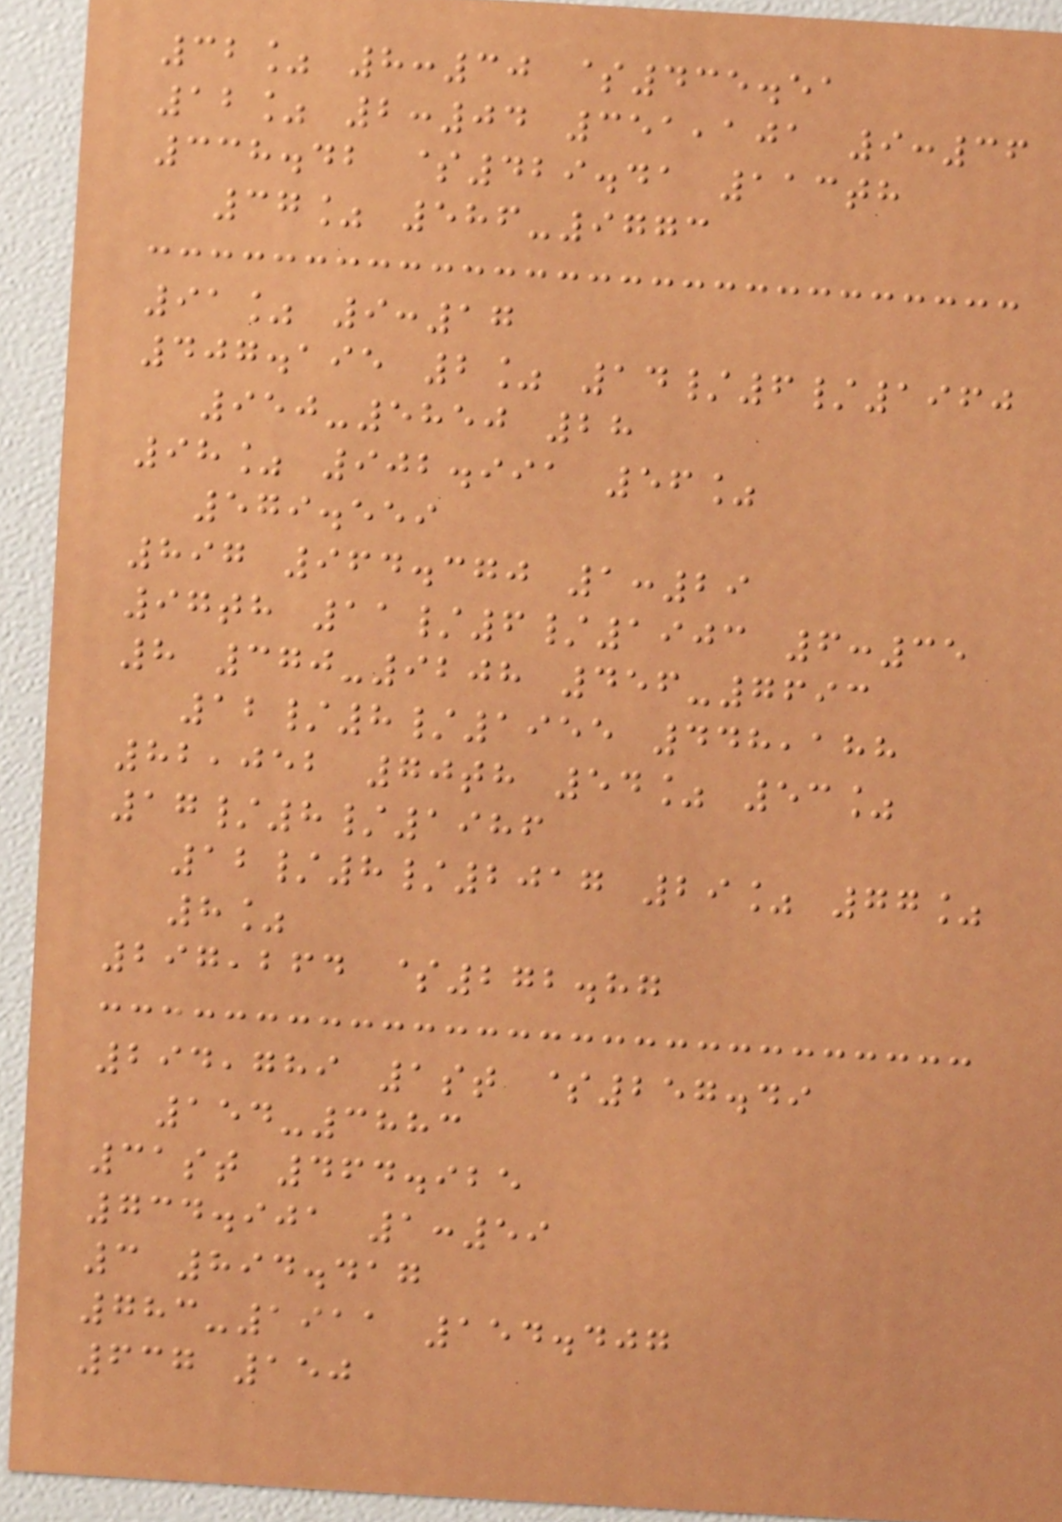32% 8:30 $435.51
12% 2:04 351,101 9:36
338.42 $429.41 113th
37% 586-9773
91% 9:17
407.195 2% 14/6/1960
950-5850 28
98% 902.991 56%
579.559
897 964.370 1:29
97th 11/6/1903 6:35
8 370-9208 456-7693
12/8/1955 448,188
82,052 70th 54% 53%
17/8/1986
12/8/2017 29% 77%
8%
297,264 $272.87
294,789 1st $257.49
154-3883
31st 464.925
734.901 1:59
3 894.417
783-1911 154.407
637 150
